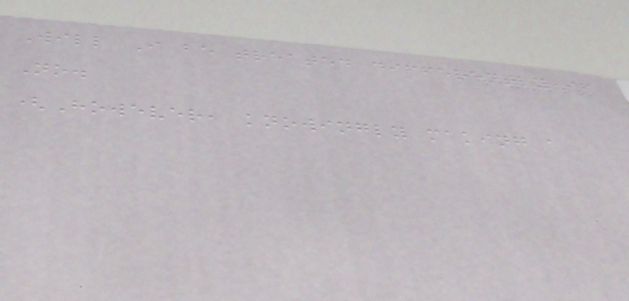Will I be treated differently if
No.
(However, knowingly making a
